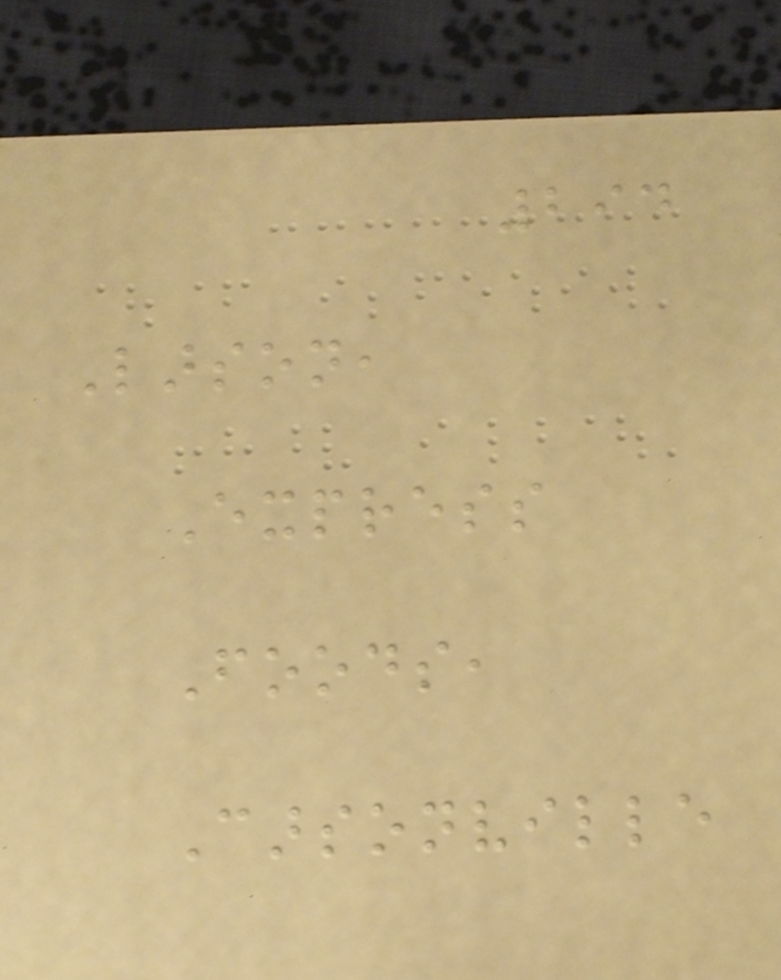294
Larson,
Express
Foods,
Carsonville
